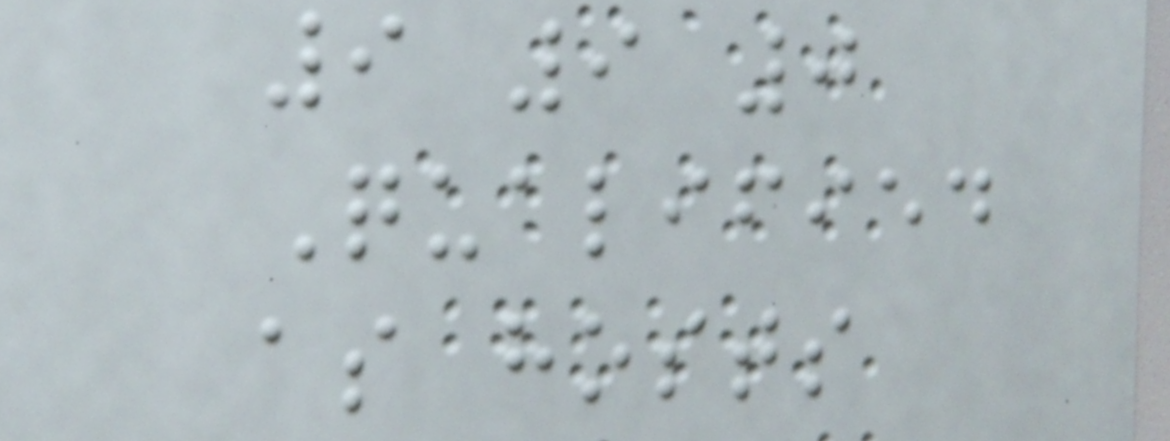9 9 0
Qualified
as hosts
